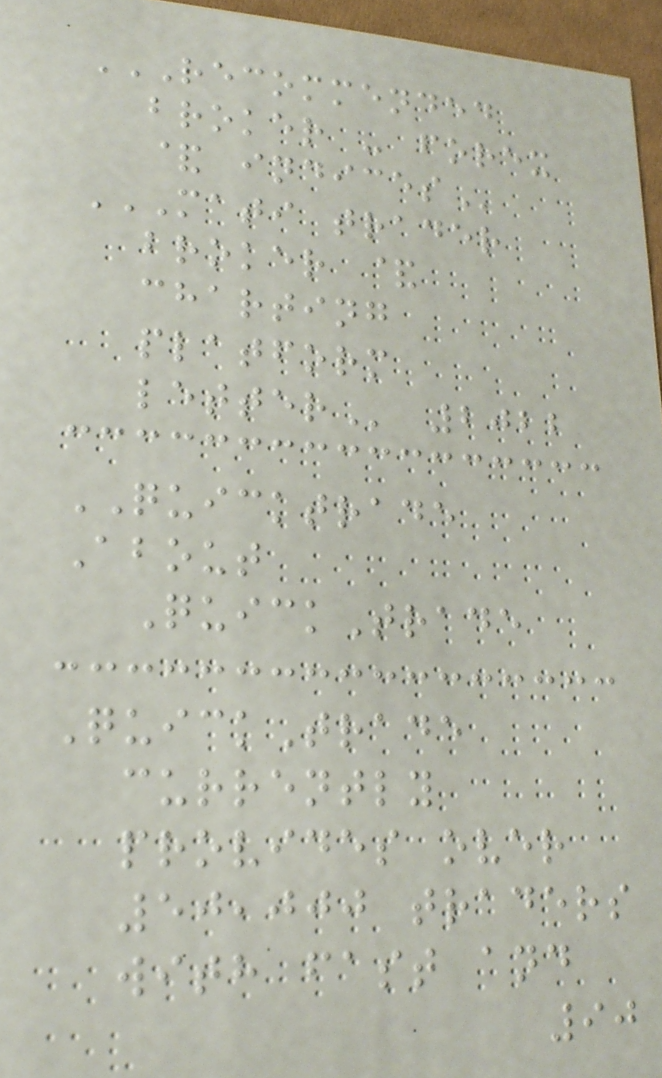RECOMMENDED
BROKER - FOREX
& INDICES
MATI TRADER
BROKER &
CHARTING
PLATFORM
LETTER 2022
QUICKTRADE
About
QuickTrade
QuickTrade
currently
provides over
50,000 traders
with fast and
90
